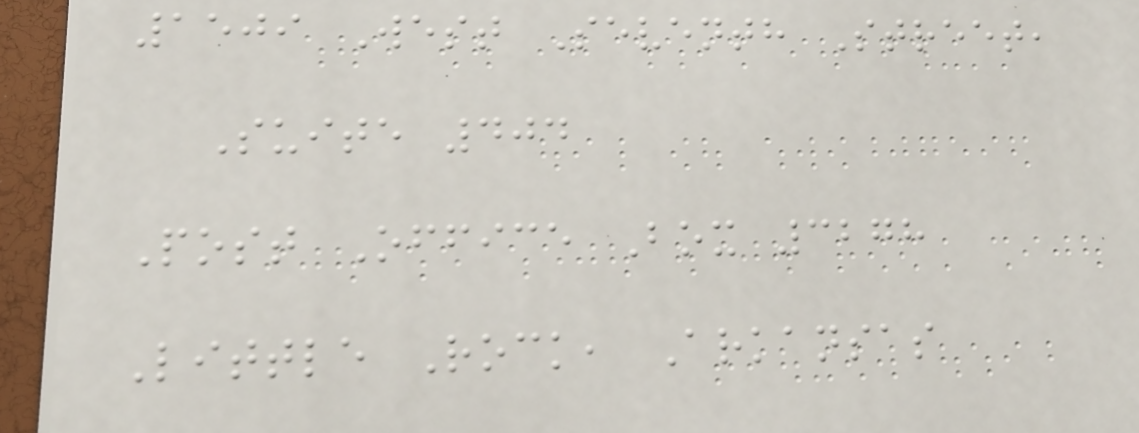1509 West Seventh Street,
Suite 404
Post Office Box 3278
Little Rock, Arkansas
